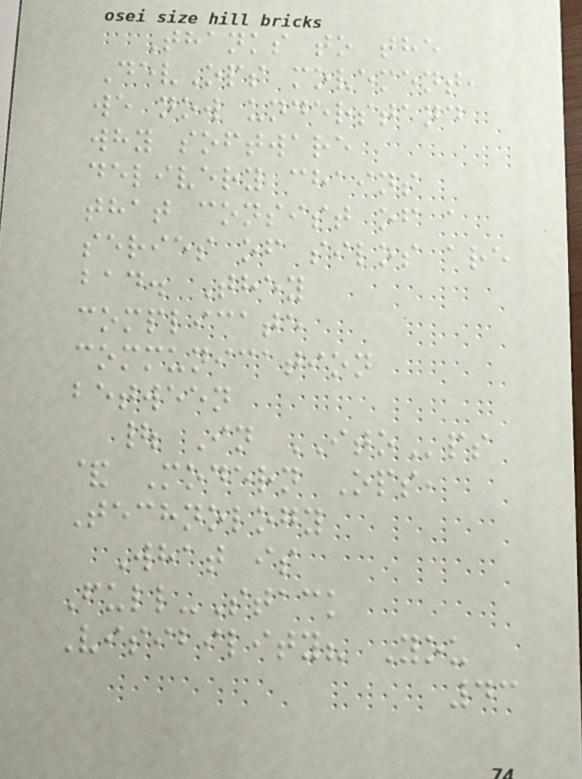Thanks to the
DevOps movement,
we now understand
why software
delivery chains
that consist of a
series of silos are
bad. They
complicate
communication
between
| In ITOps
& Modern Ops,
Technology
What is
Full-Stack
Visibility? You
43
